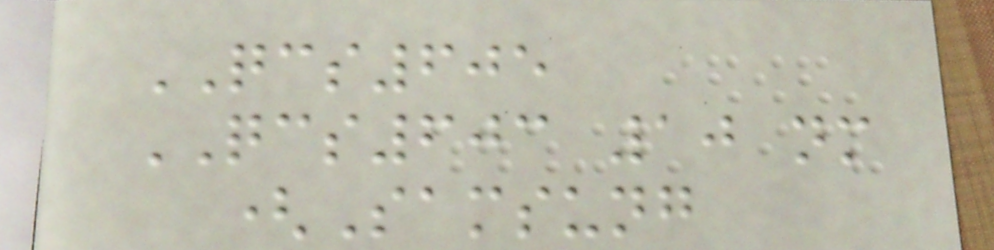QCS605
QCS603 10 nm
(Samsung
